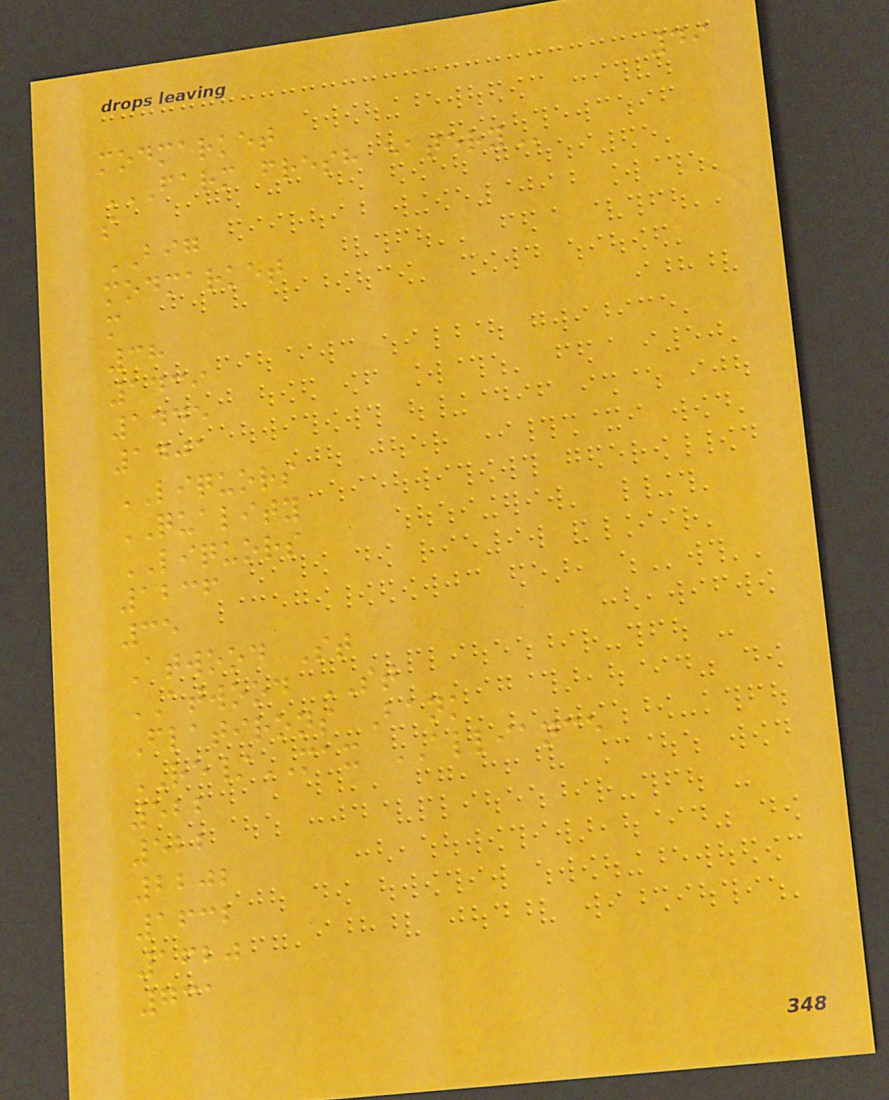49
modmarket
FARM FRESH EATERY
s
BIG
modmarket
m
38
1439
1445
1401
LIQUORS
QUALITY
LIQUORS
1236
35
Atwood St
ATWOOD ST
Flatirons Bank
RE/MAX ALLIANCE
522
522
2202
1632
1620
731
